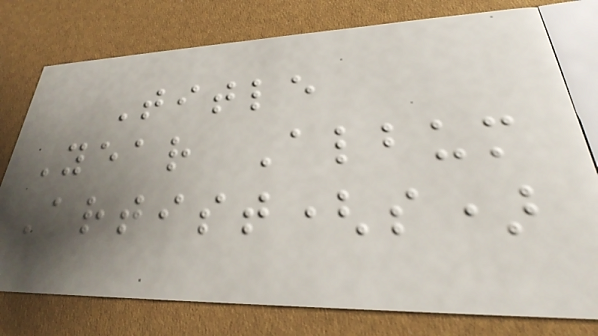Title
Year Album
Artist(s)
